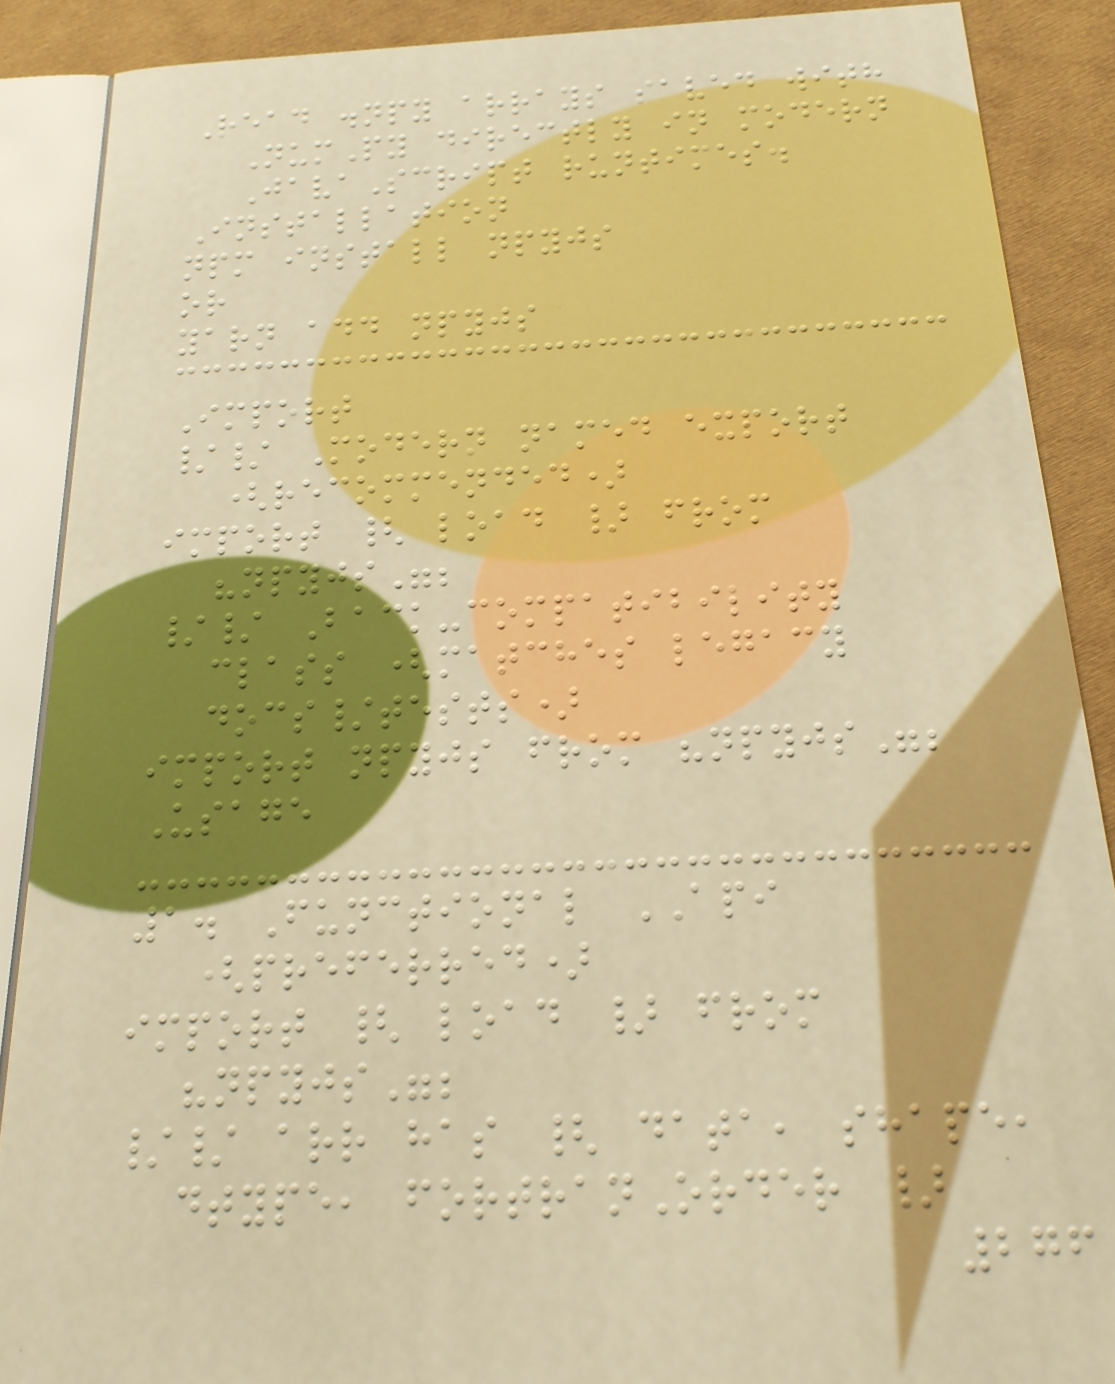Read .npy arrays saved with
NumPy directly in modern
JavaScript runtimes.
Installation
npm install npyjs
or
yarn add npyjs
Import
// Modern named export
(recommended)
import { load } from
"npyjs";
// Back-compatibility
class (matches legacy
docs/tests)
import npyjs from "npyjs";
Usage
1. Functional API
(preferred)
import { load } from
"npyjs";
// arr has { data, shape,
dtype, fortranOrder }
276
